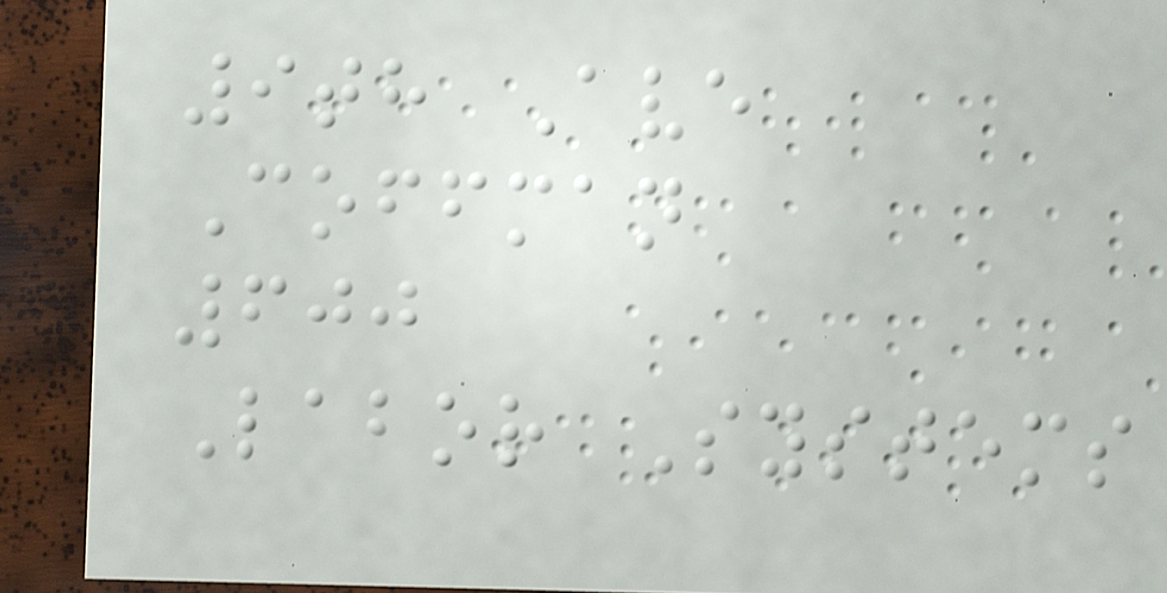9th Ave
Coffman
600
Labor Systems
